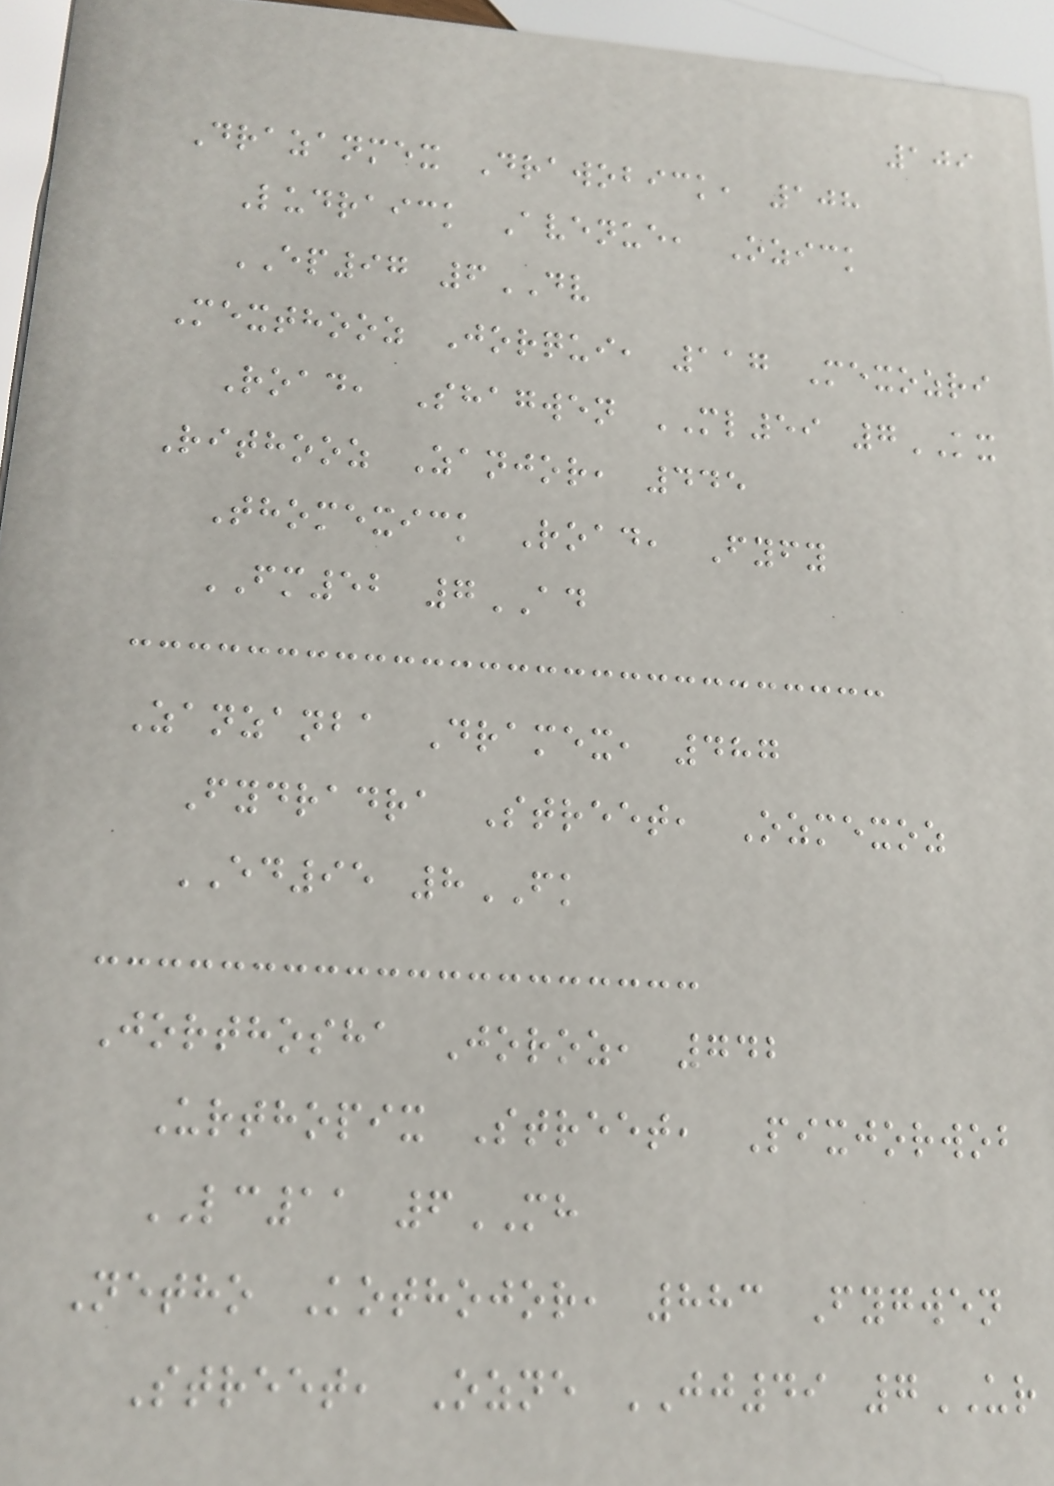109
Drazanmex Drawobick, 108
Ludraick Avenue, Ozick
EP97 6DV
Mexthooz Jorqui, 117 Mexozri
Road, Shagwen ML59 7KX
Rithooz Zanjor, 445
Thomexick Road, Fyfy
FM52 7AD
Zanzanba Dramex, 487
Fydradra Street, Ozmexoz
ED95 8FK
Jorthosha Joroz, 742
Urthopix Street, Pixjorwob
LC11 6MH
Netho Kothojor, 883 Fygwen
Street, Ozne JJ49 7UR
